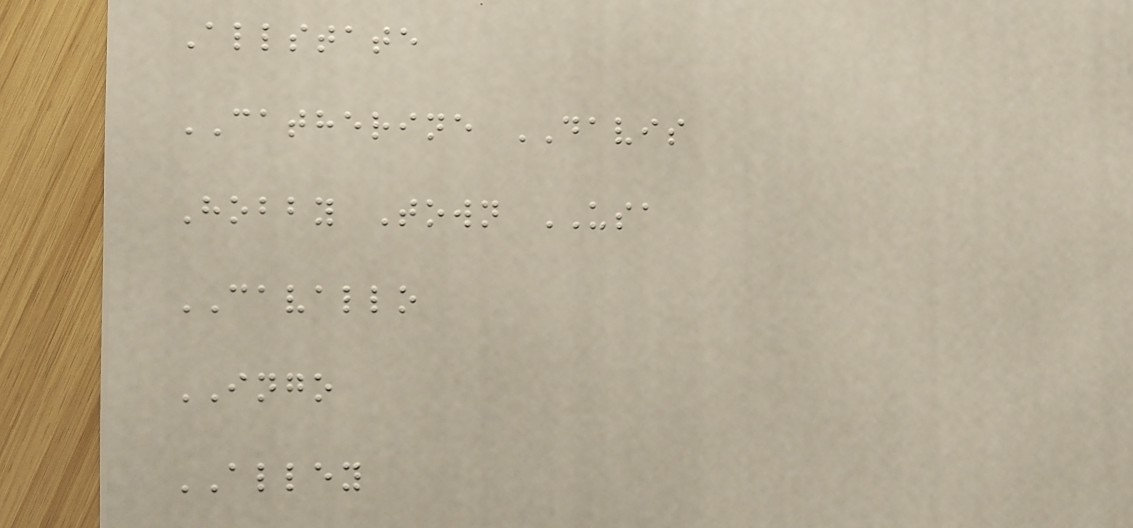Allstate
CATHERINE DAVIS
Hobby Town USA
CAVALLO
INGO
ALLEY
